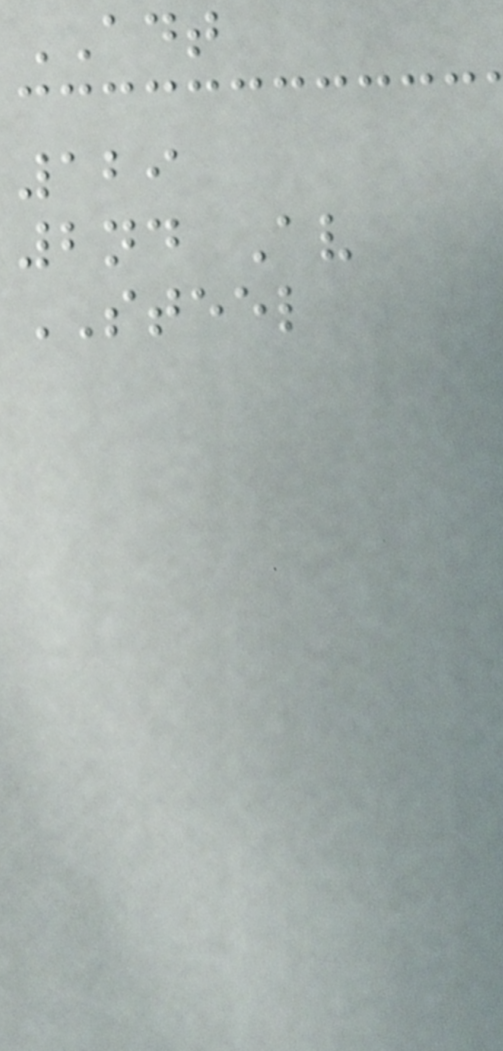ADT
129
2nd Av
STEEL
